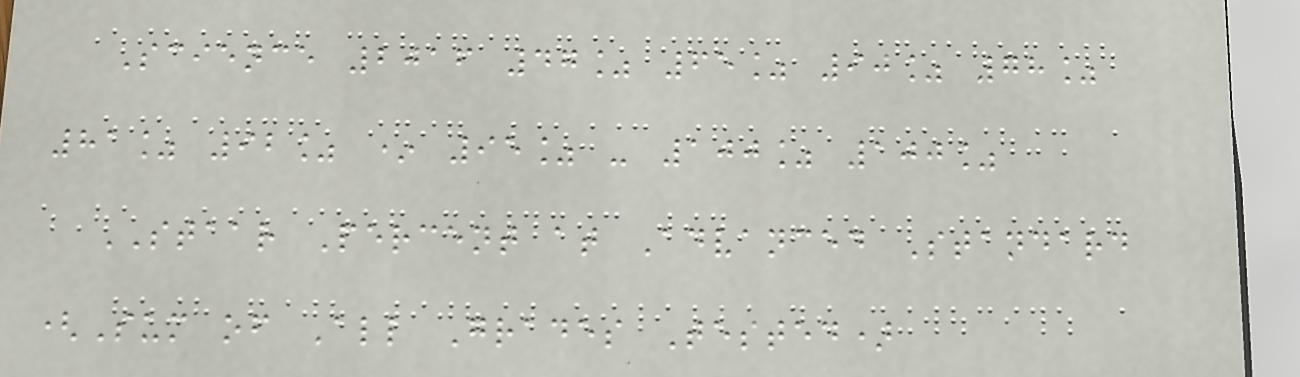Science 2016 47% 65% 90% 78%
81% 92% * 95% - 100% 100%
STAAR Percent at Advanced Standard
(Sum of All Grades Tested)
